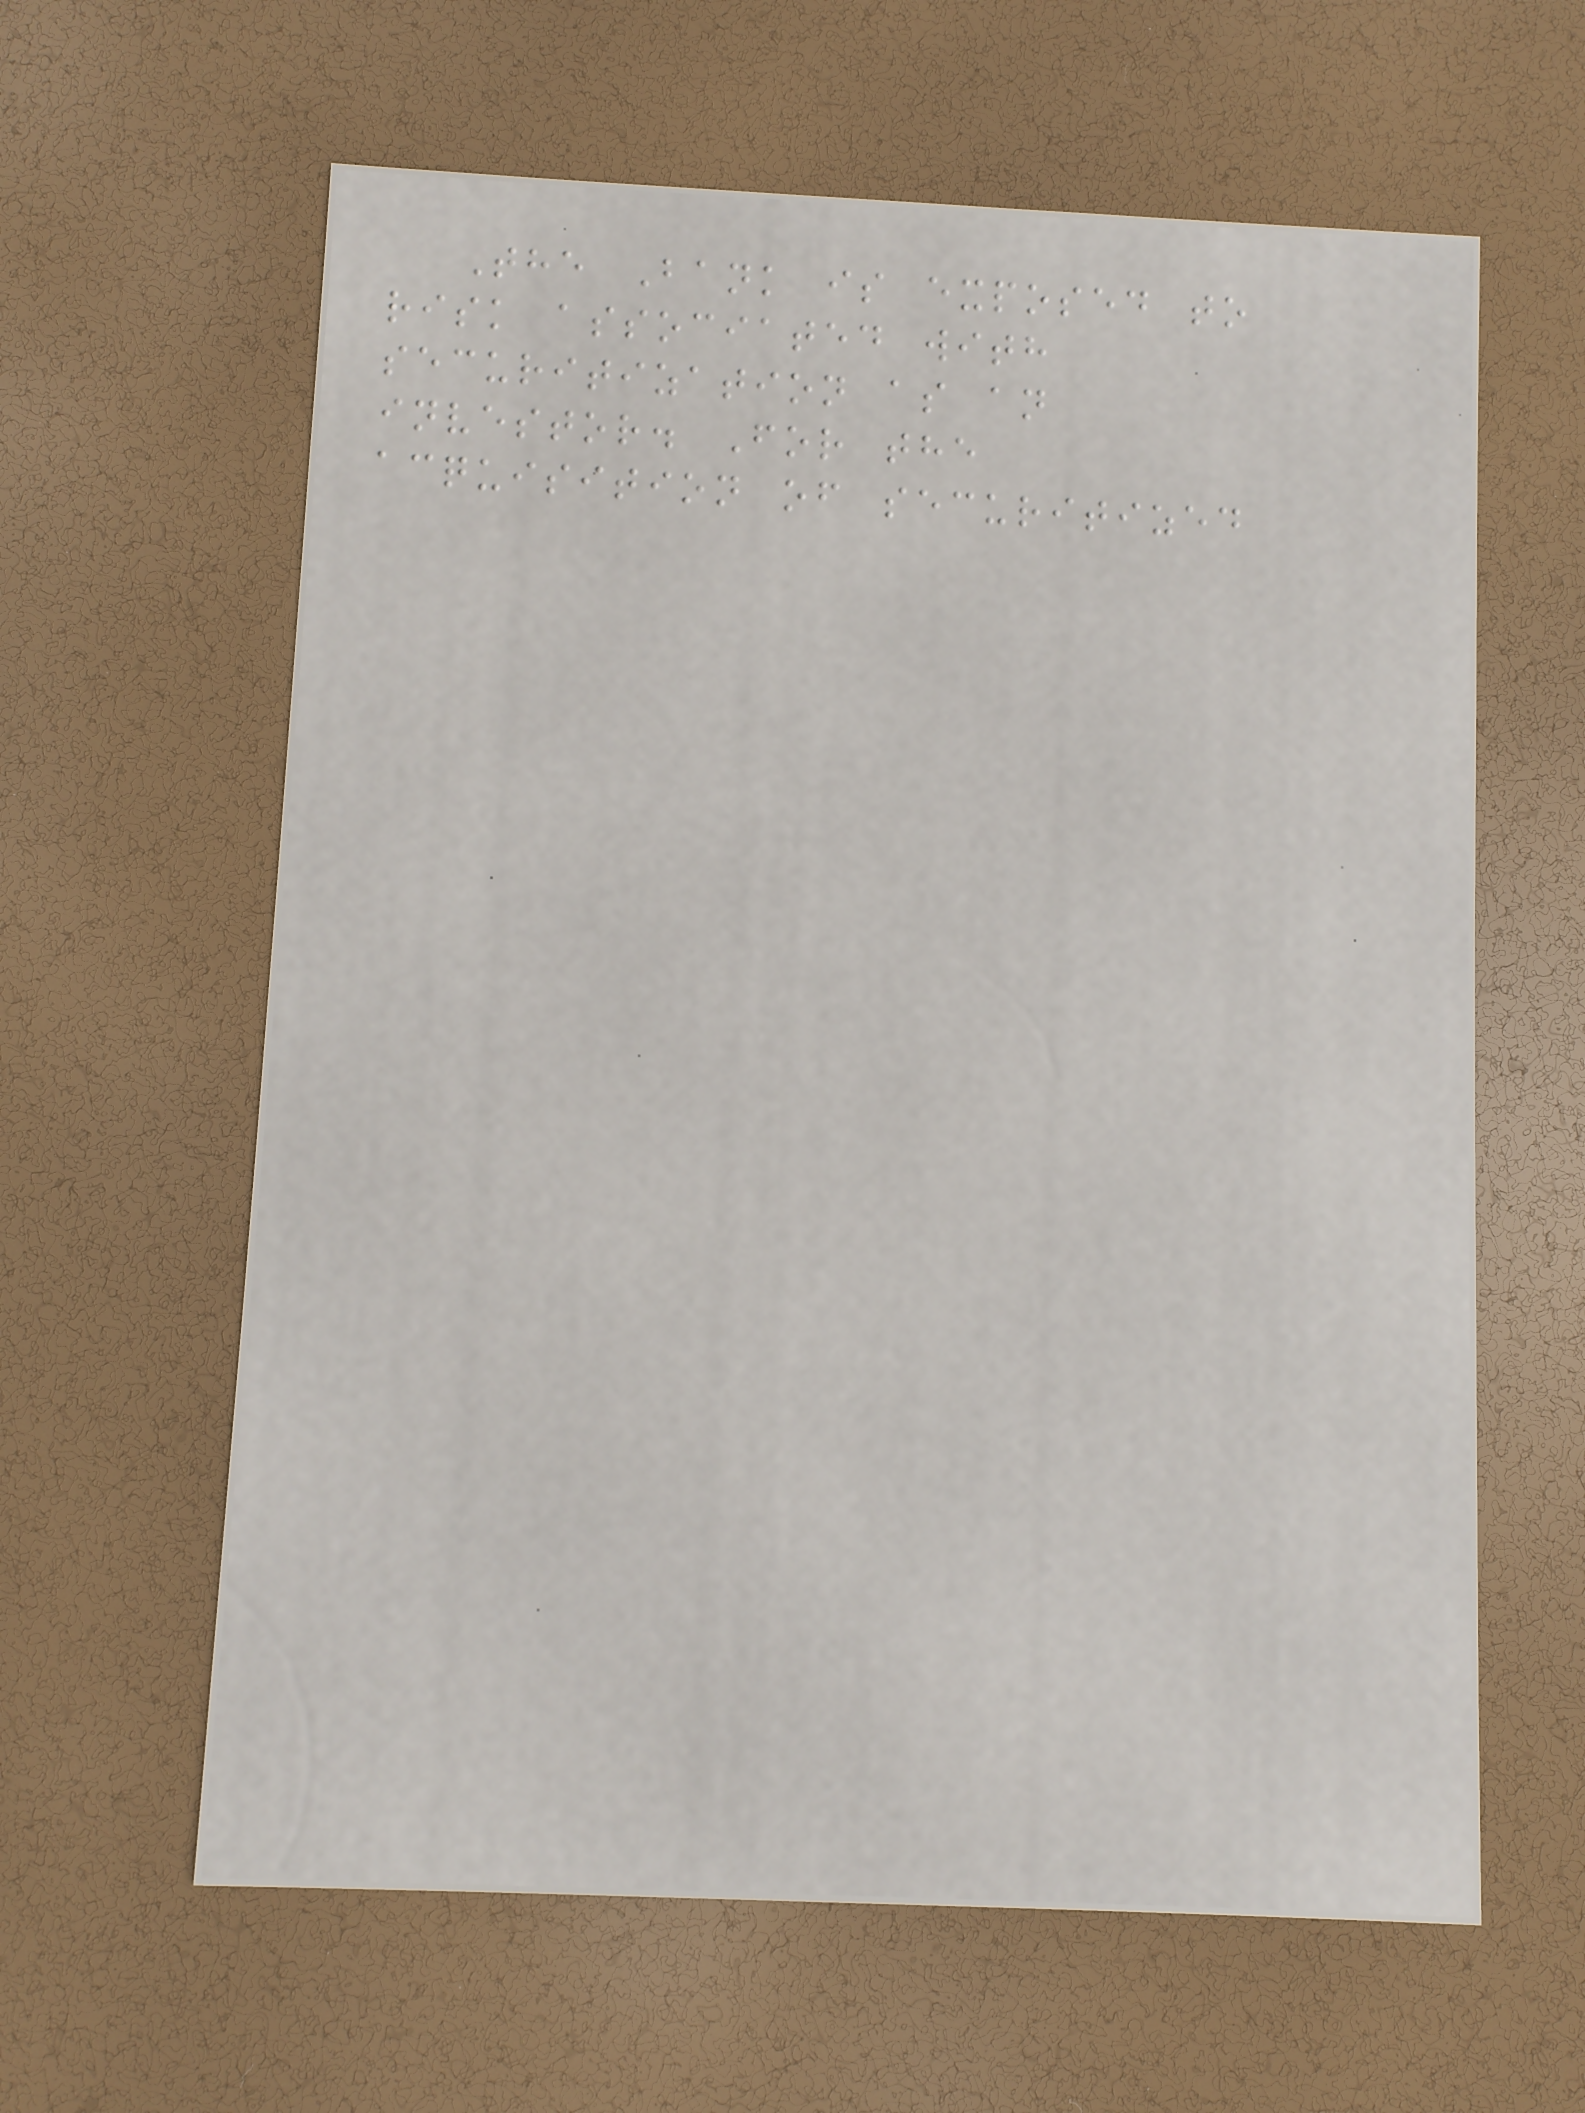The Bank is exposed to
risk associated with
securitization as an
investor. For the
acquisition of securitized
